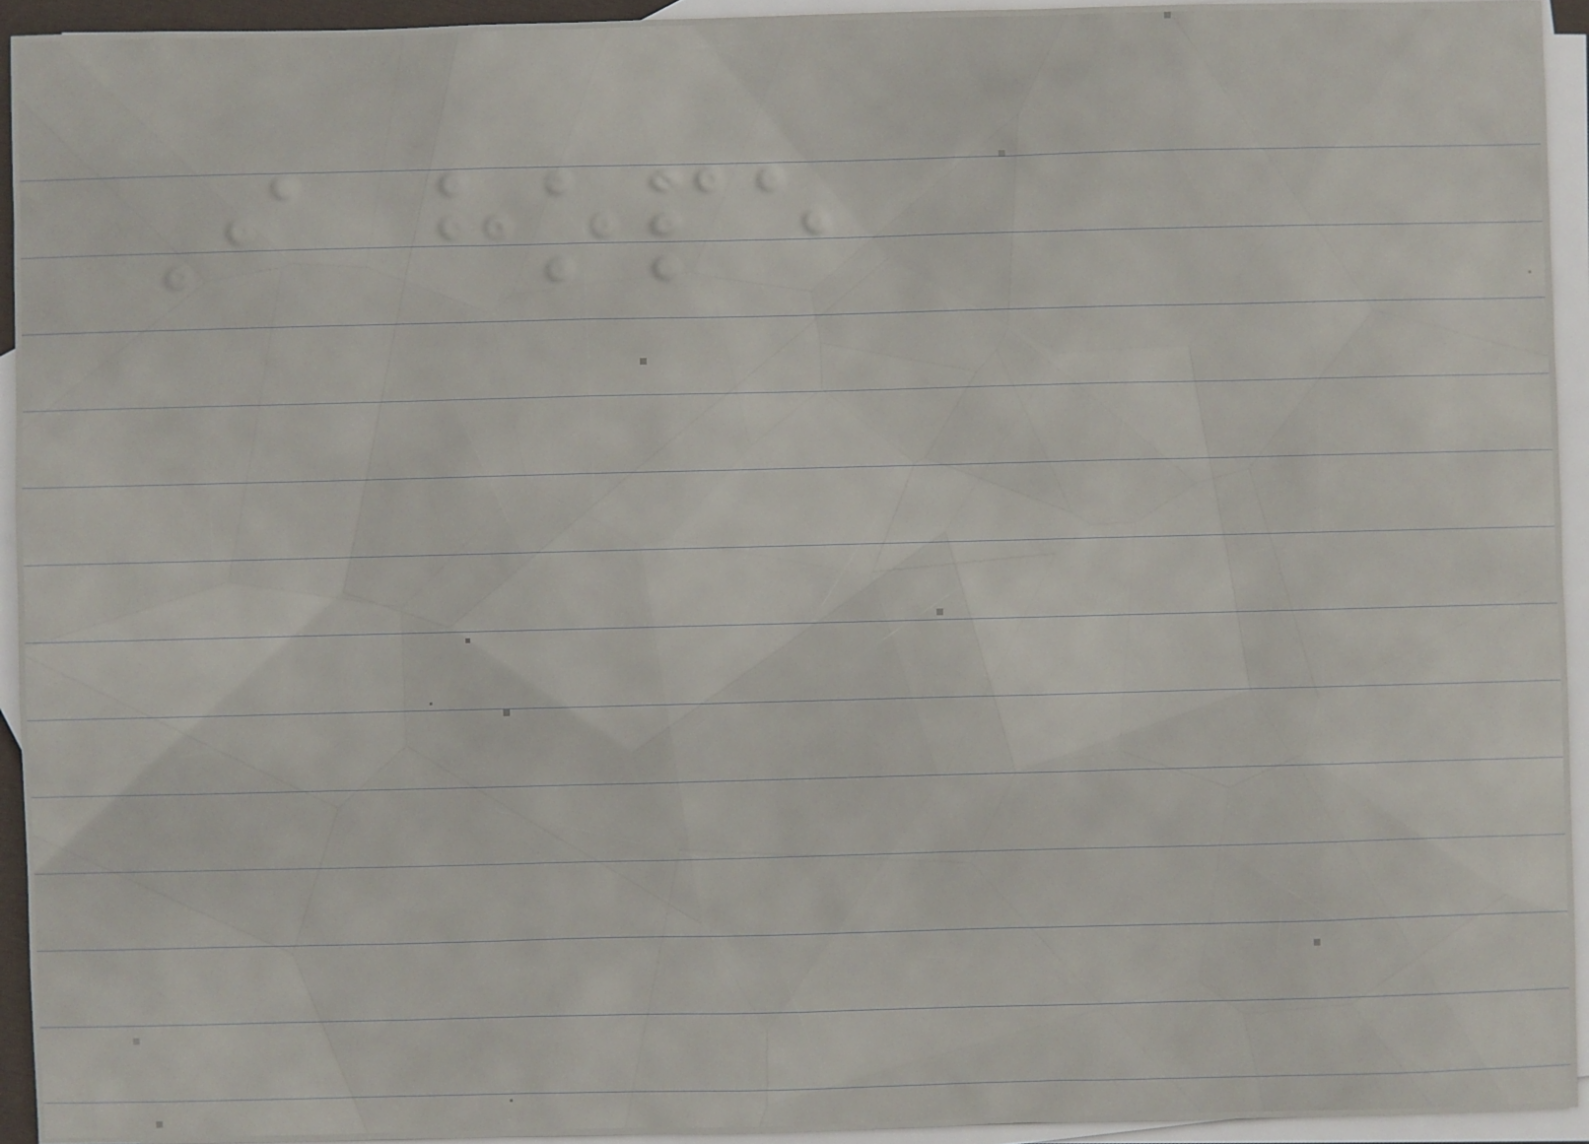I hope
